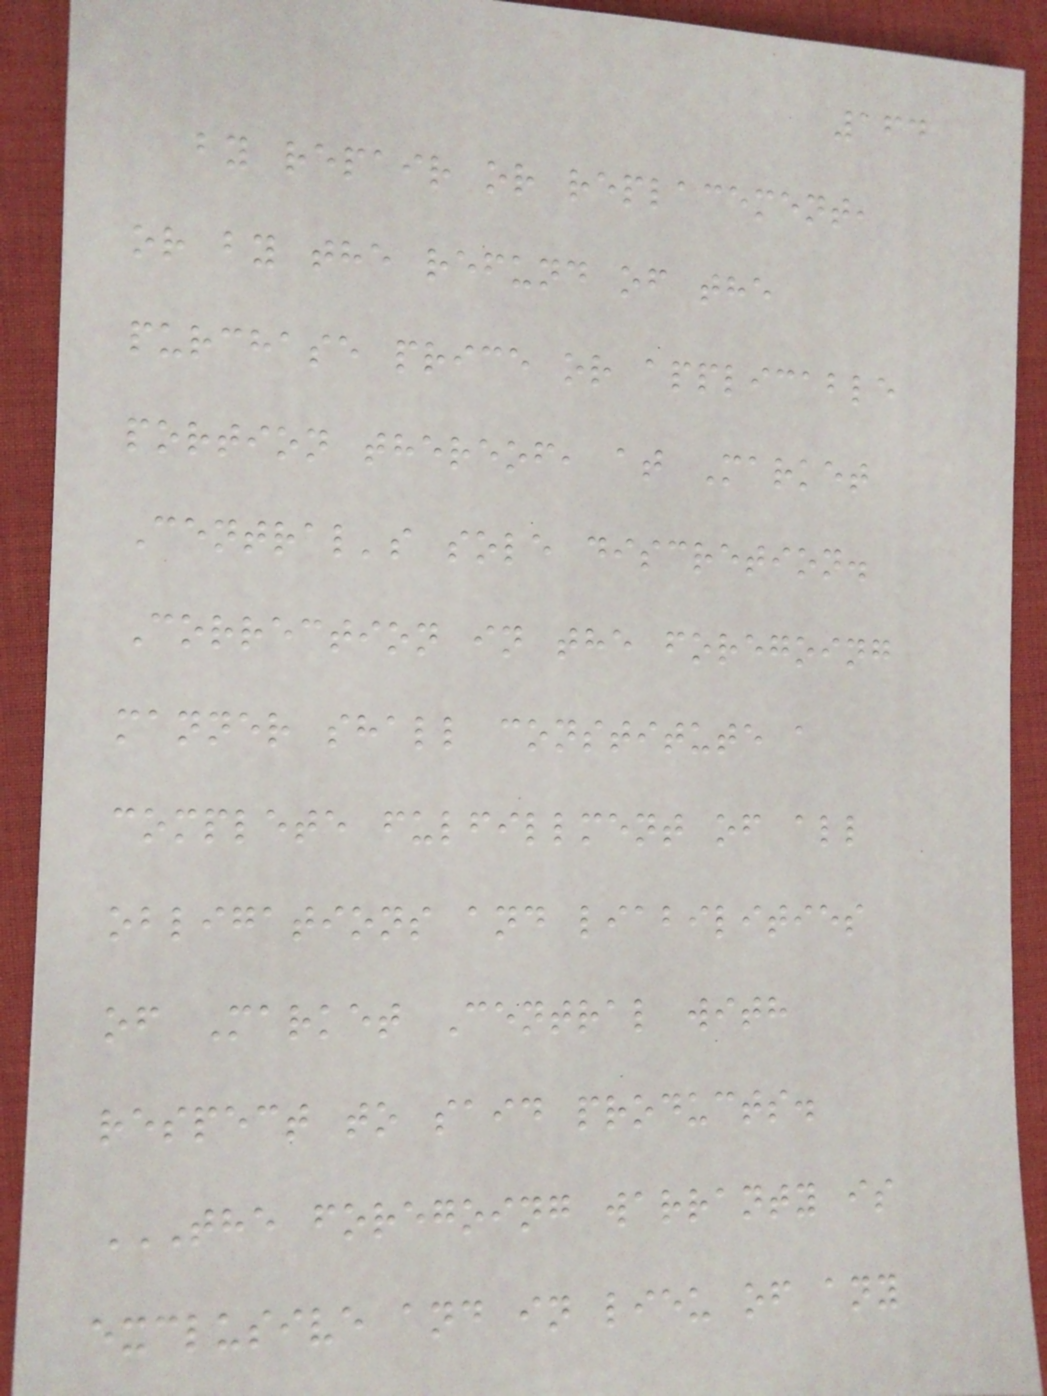164
by repair or replacement,
or by the refund of the
purchase price or applicable
portion thereof, at Market
Central's sole discretion.
Correction in the foregoing
manner shall constitute a
complete fulfillment of all
obligations and liabilities
of Market Central with
respect to said products.
THE FOREGOING WARRANTY IS
EXCLUSIVE AND IN LIEU OF ANY
